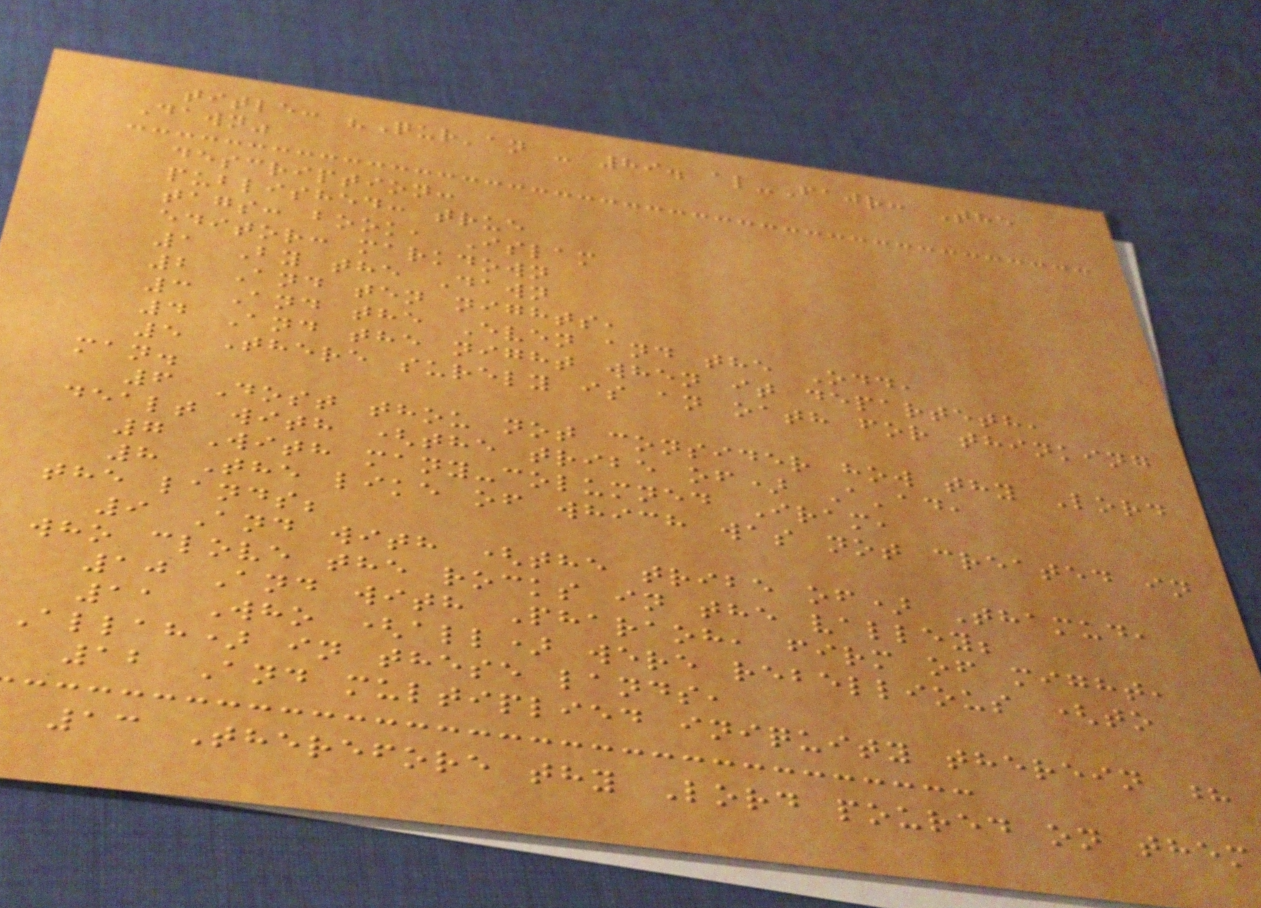title: "Qur'an - 89. al-Fajr: The
Dawn"
description:
published: true
tags: book, Islam
editor: markdown
1 By the Dawn
2 And ten nights,
3 And the Even and the Odd,
4 And the night when it departeth,
5 There surely is an oath for thinking
man.
6 Dost thou not consider how thy Lord
dealt with (the tribe of) A'ad,
7 With many-columned Iram,
8 The like of which was not created in
the lands;
9 And with (the tribe of) Thamud,
who clove the rocks in the valley;
10 And with Pharaoh, firm of might,
11 Who (all) were rebellious (to
Allah) in these lands,
12 And multiplied iniquity therein ?
13 Therefore thy Lord poured on them
